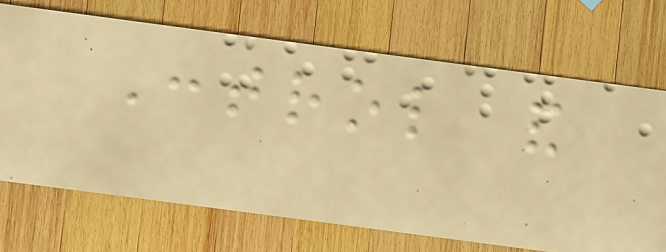Control and
